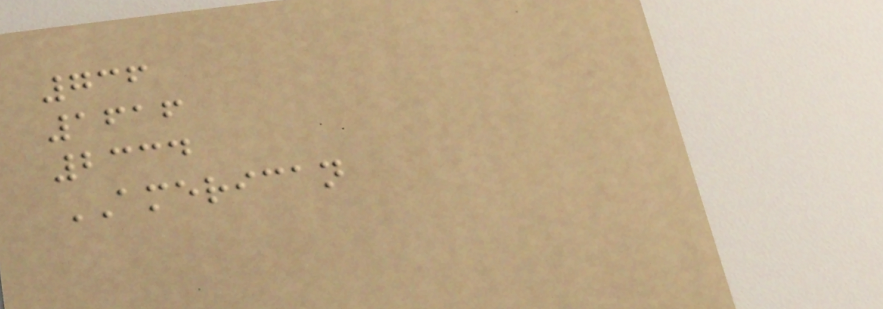736
1616
2334
AMERICAN
